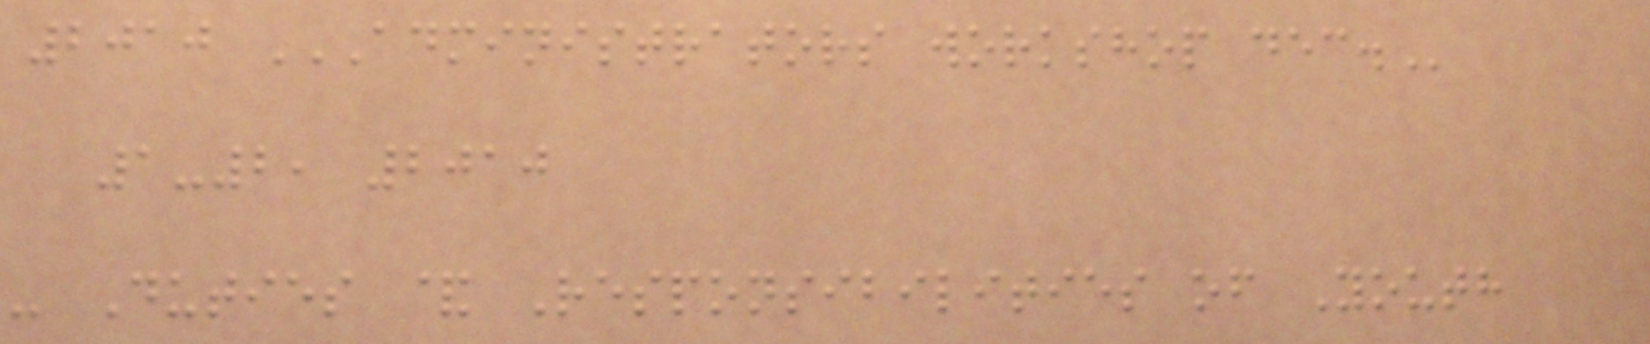2010 ADMINISTRATORS WORKSHOP DEC.
1-2, 2010
- Duties & Responsibilities of Youth
